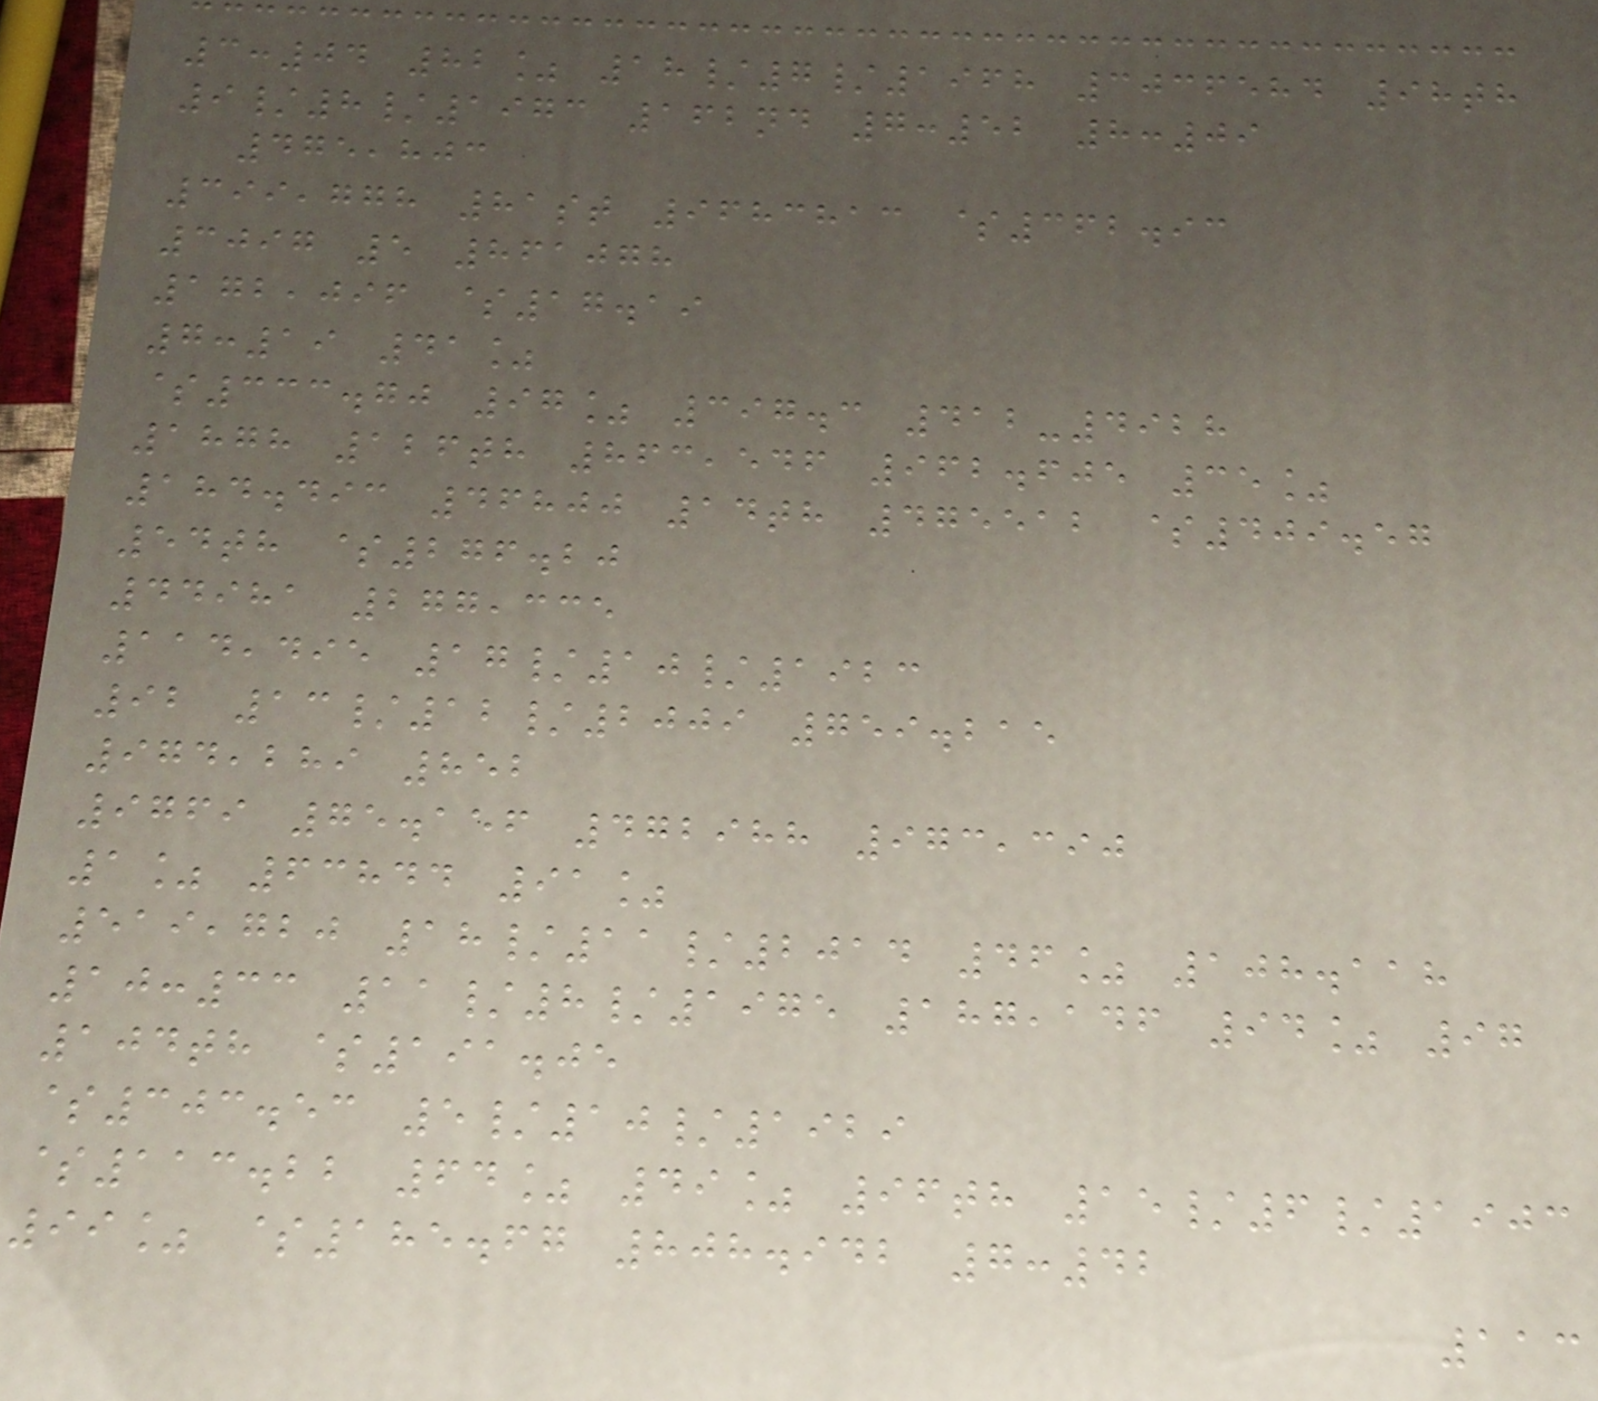3:04 82% 18/7/1968 3036584 98th
9/8/1973 162nd 7:52 8:09
475,803
399,778 81st 9683813 $362.93
3097 5 861078
172,096 $17.19
7:19 41%
$333.70 97% 397.3 412-4928
1878 126th 863,546 962.605 35%
184.493 46800 14th 475512 $409.57
54th $276.20
44981 277,335
114,495 17/10/1923
92 13/12/2009 759.215
974,289 852
9769 75.156 472988 973,390
1% 63844 91%
519,720 18/11/2014 46% 108.118
10:33 11/8/1975 187,146 94% 97
104th $191.05
$303.53 5/10/1929
$113.22 64% 49% 96th 15/6/1903
99% $185.67 808.942 7:42
113
